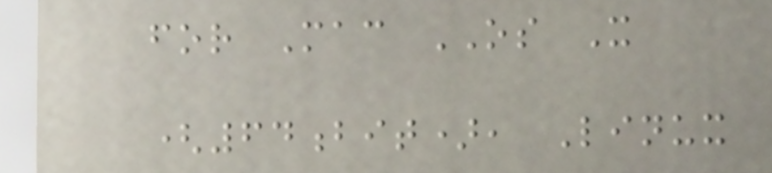for Mac OS X
(64bit), Linux
